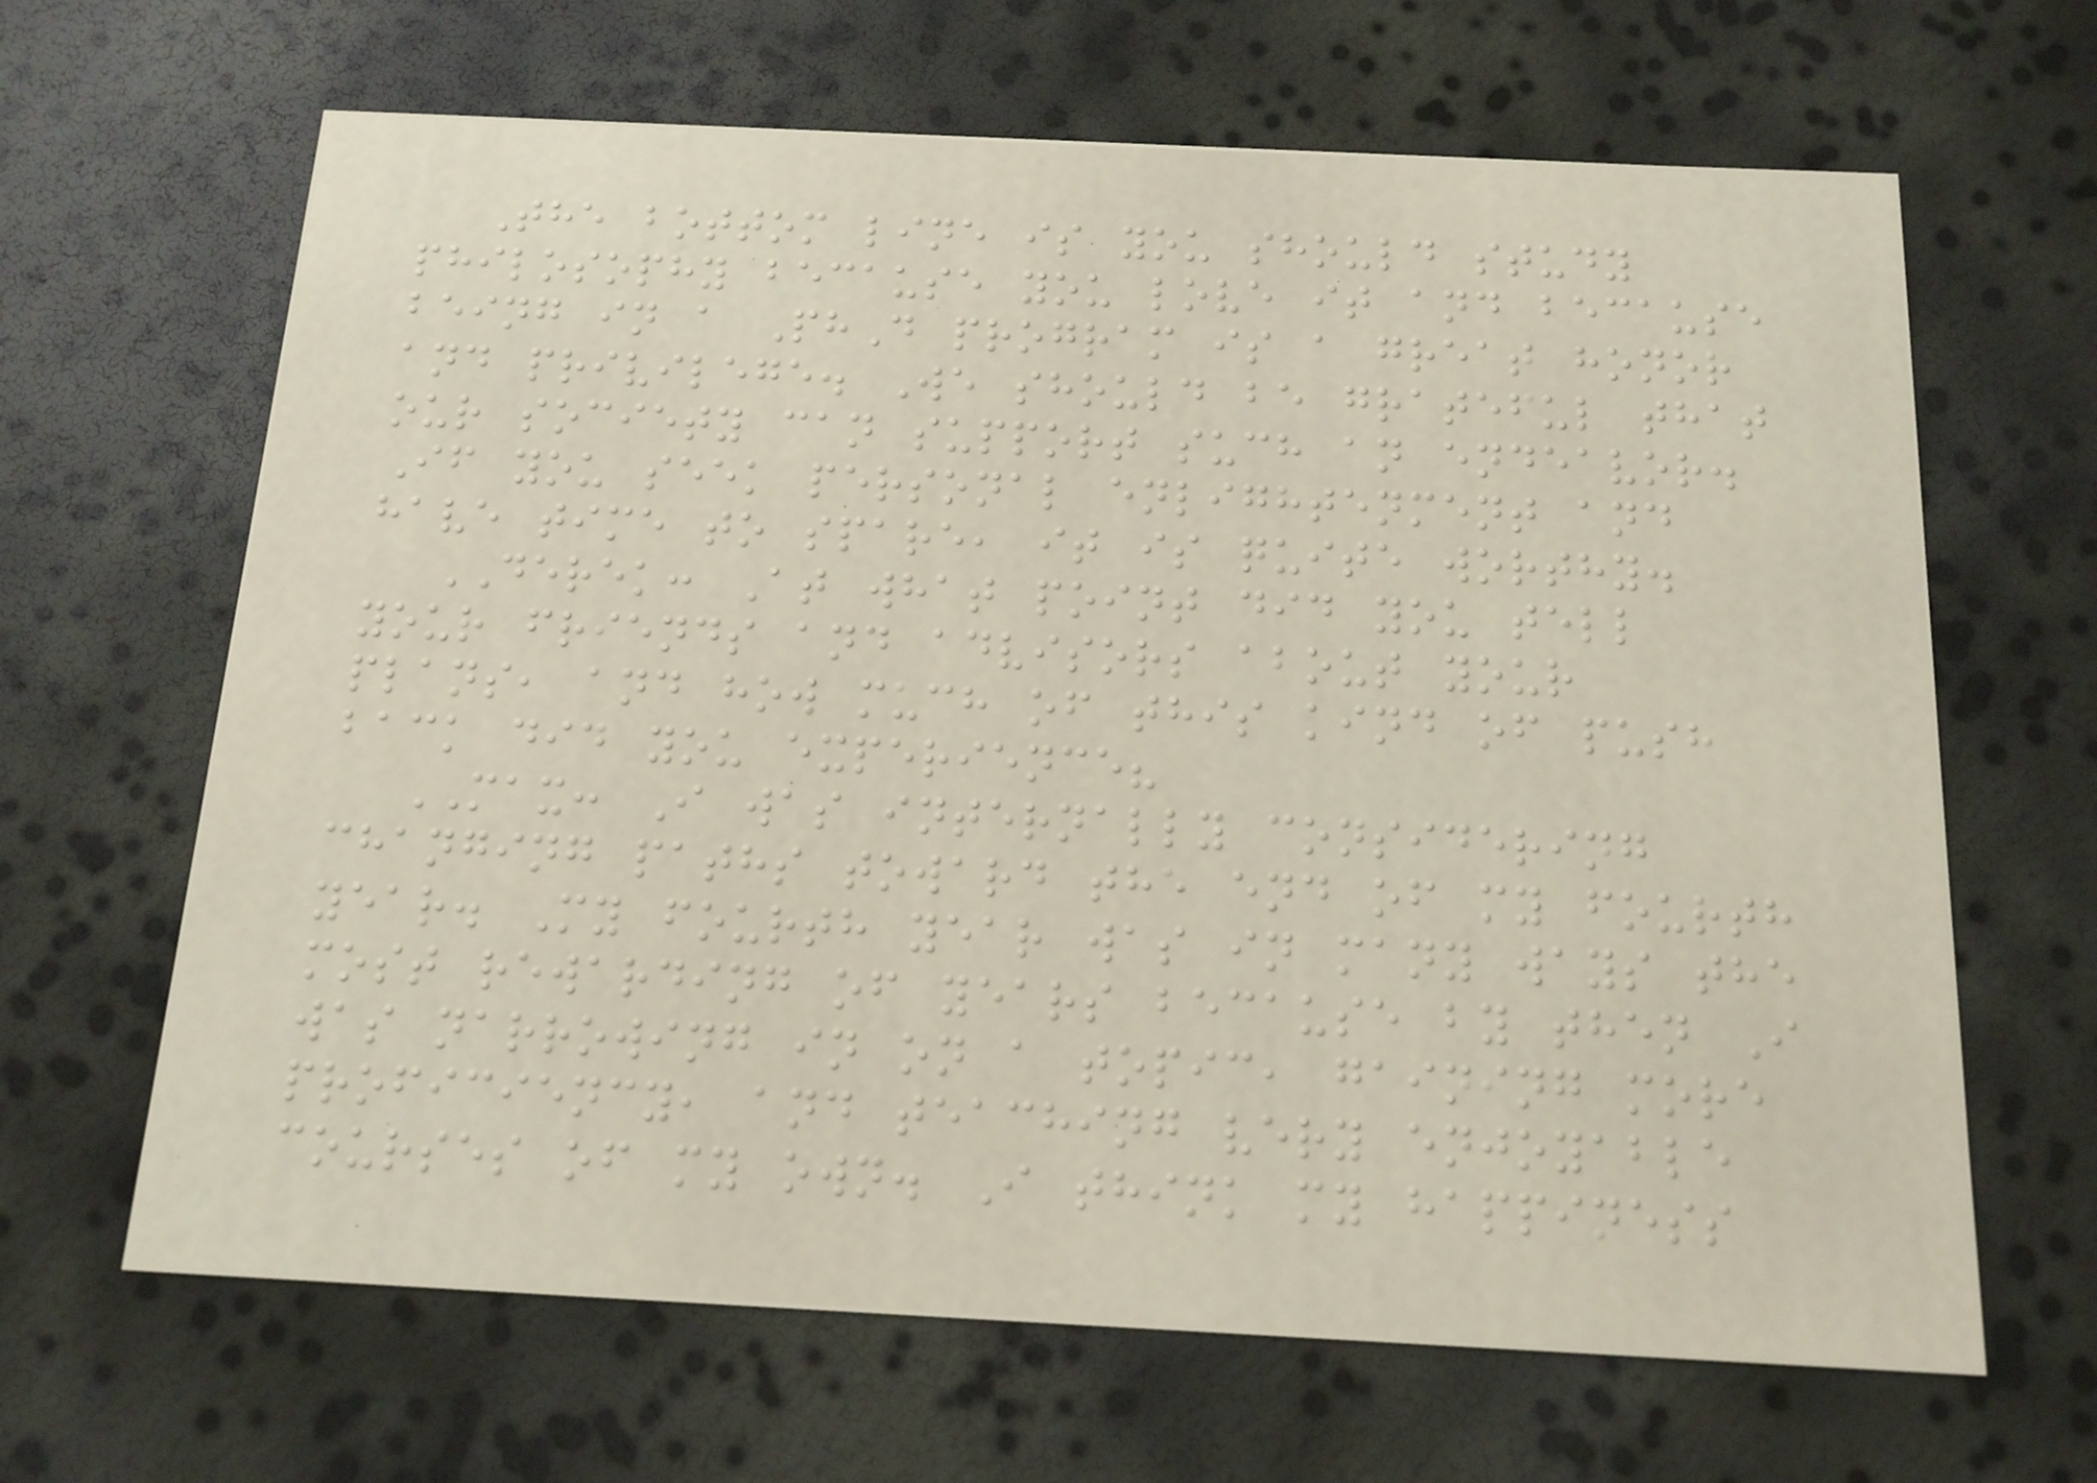The bottom line is you should study
philosophy because you love it and because
being in a PhD program is a great honor
and privilege. We should be grateful that
our society can support such an endeavor.
If you seek personal enlightenment and
have time to spare, it is quite worthy.
DEREK: At what point did you tell
your friends and advisors about your
plans, and how much of this kind of push
back did you experience?
MAX: I was internally considering
changing paths toward the end of my fourth
year. My fourth year was in many ways the
most rewarding of years because by then I
was narrowing in on a topic, gaining more
proficiency, and teaching very enjoyable
courses of my own. I think my happiness
